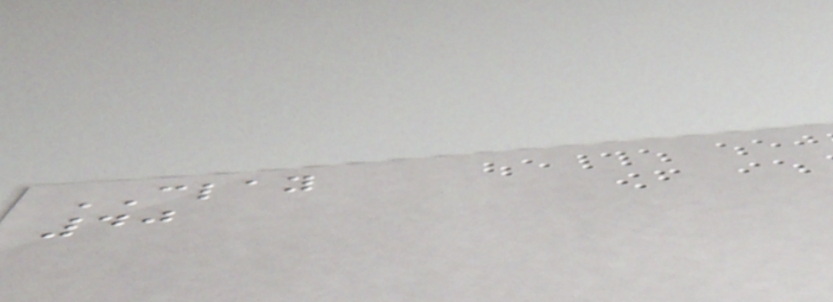CLAY
40
